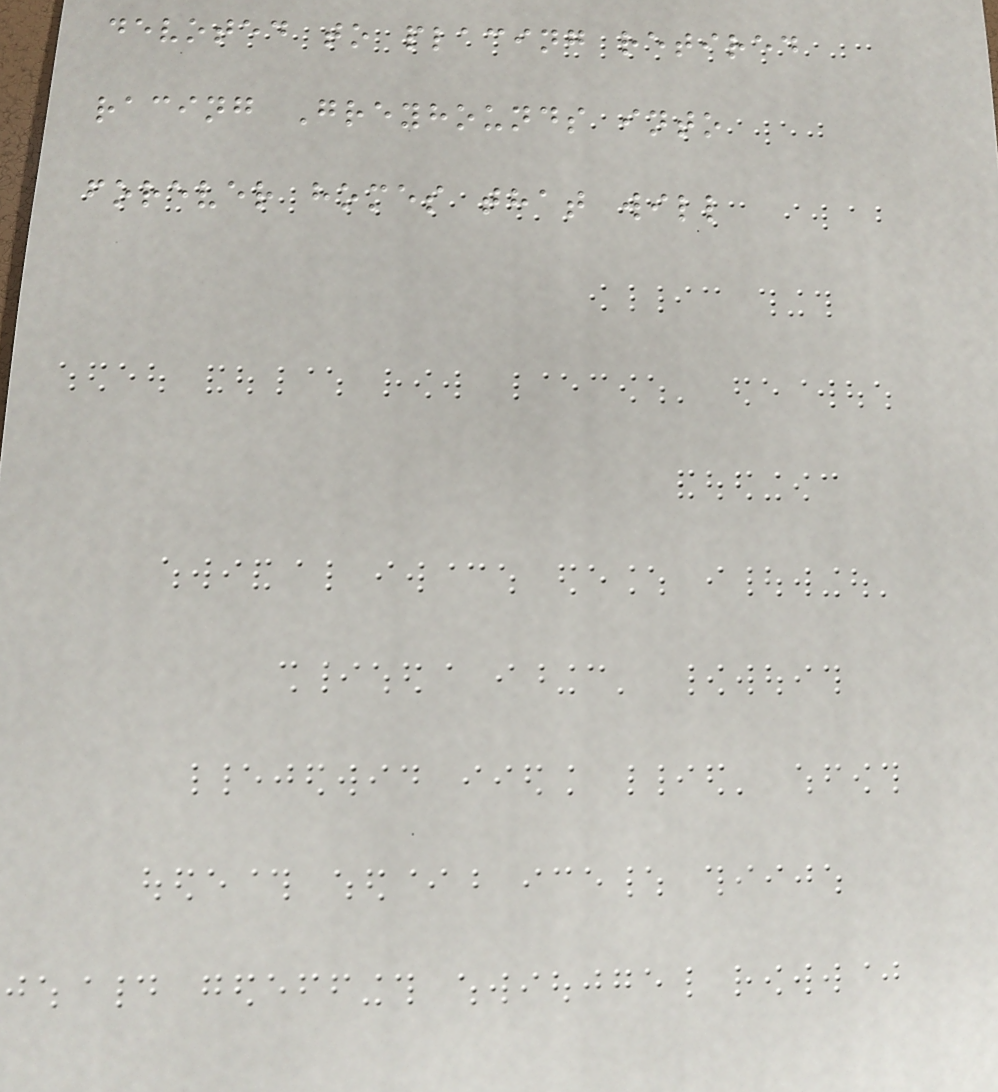devoted to placing retired
racing Greyhounds into
forever homes that will
